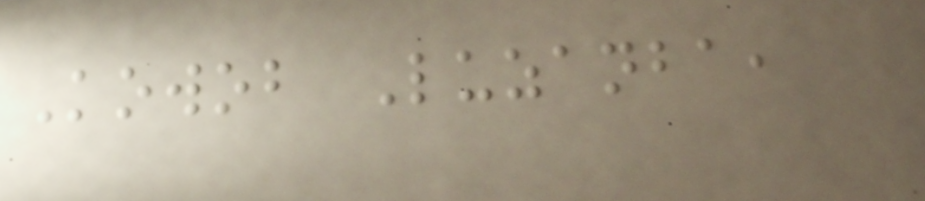Kowob Luzanba,
